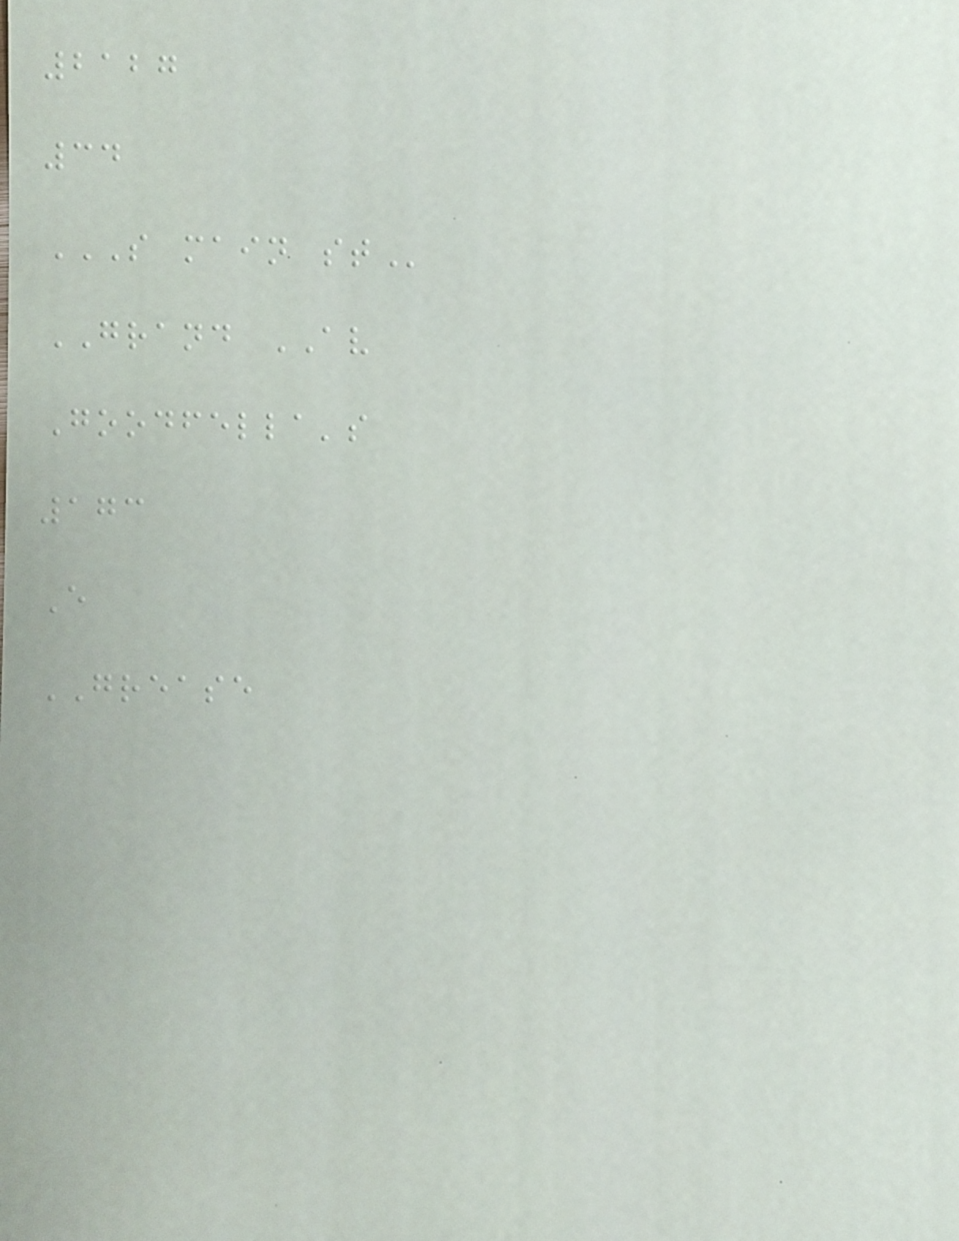2127
34
S MAIN ST
GRAND AV
Goodfella's
173
E
GREASE
